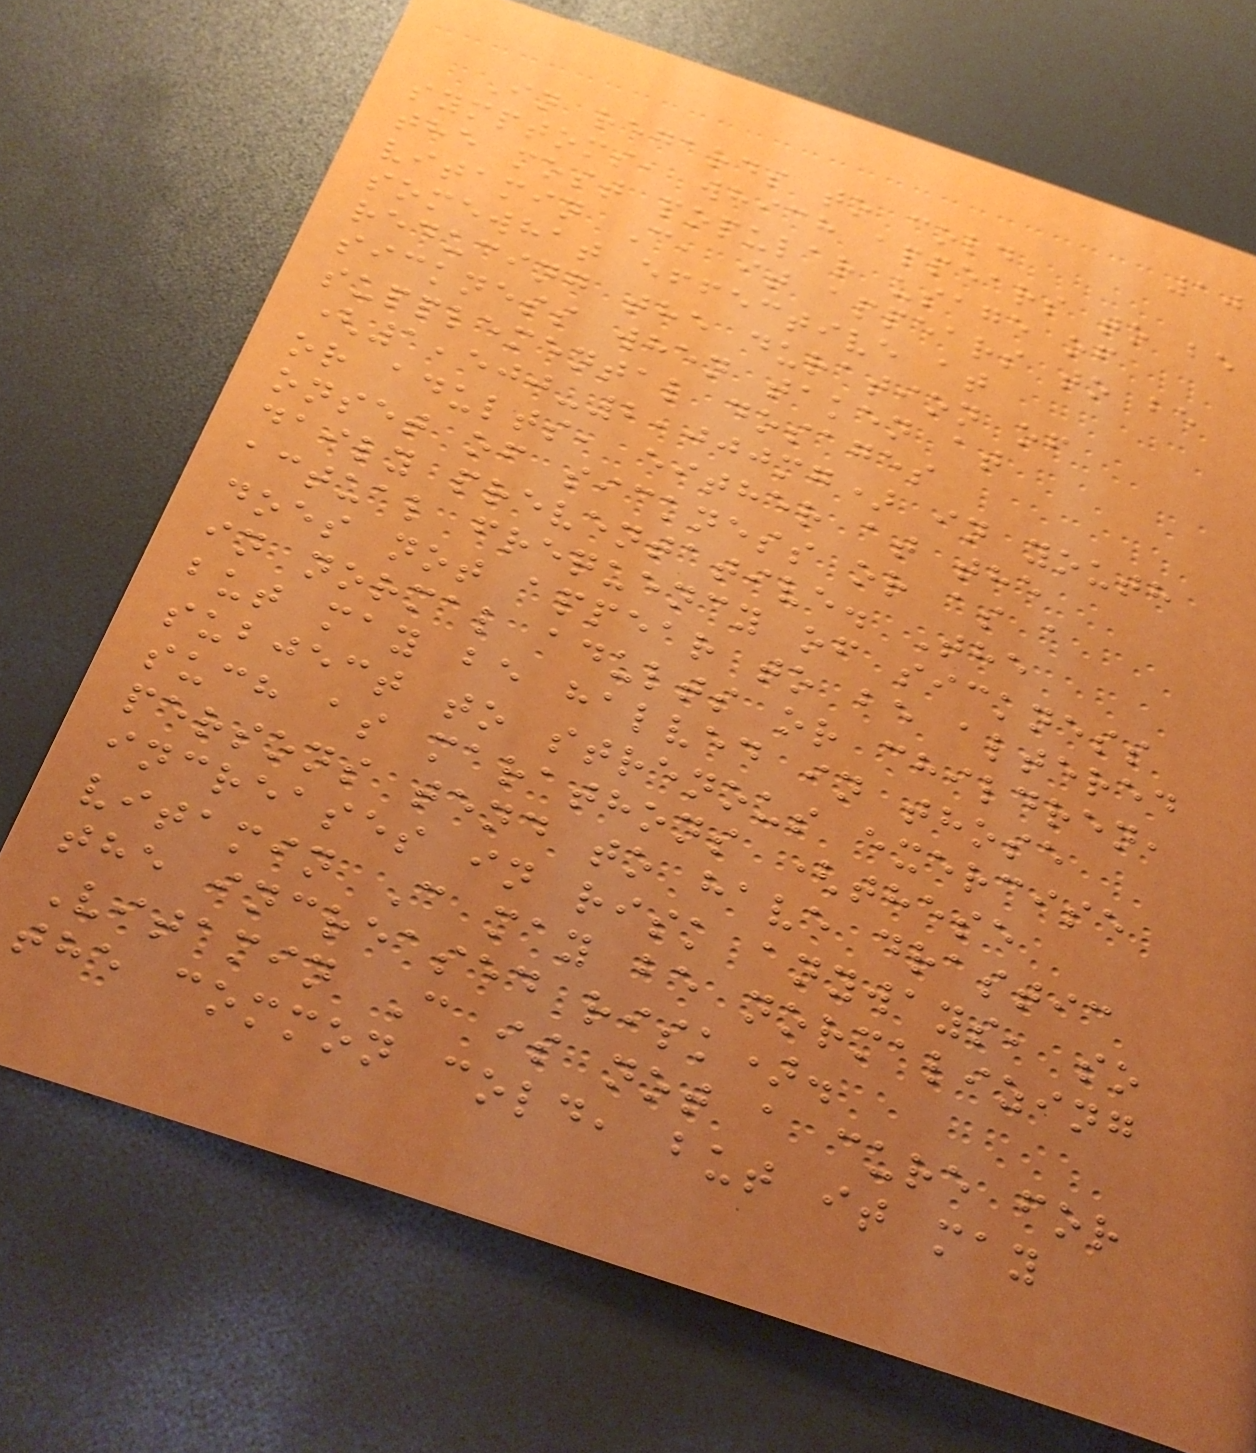10
In regards to cold
symptoms, which appears to be
the most popular usage of
vitamin C, it appears to be
somewhat effective at
reducing the duration of
sickness when taken at
supplemental dosages
(1,500-2,000mg) in youth
or adults, either at the
onset of sickness or as a
daily preventative. The
actual frequency of sickness
does not appear to be altered
in normal adults or children,
but may be halved in those
subject to strenous exercise
such as marathons (these
persons tend to have drastic
increases in risk anyways, so
vitamin C may be normalizing
the increased risk).
Vitamin C is not a cure for
the common cold, but it may
